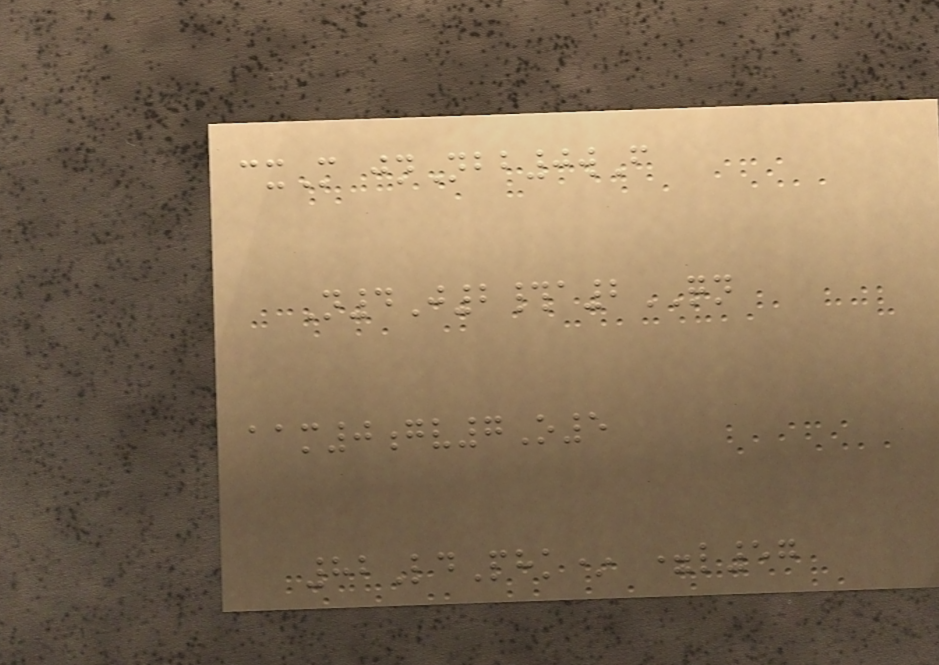cxM jnNbb0wF
N4J2#a2QN
aam0gv7O5
82LdPhk* =l57
